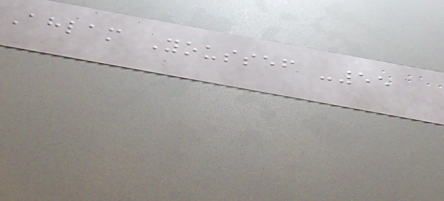Ahlam Youssef -55
